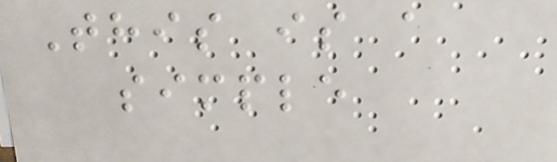This is a
simple
